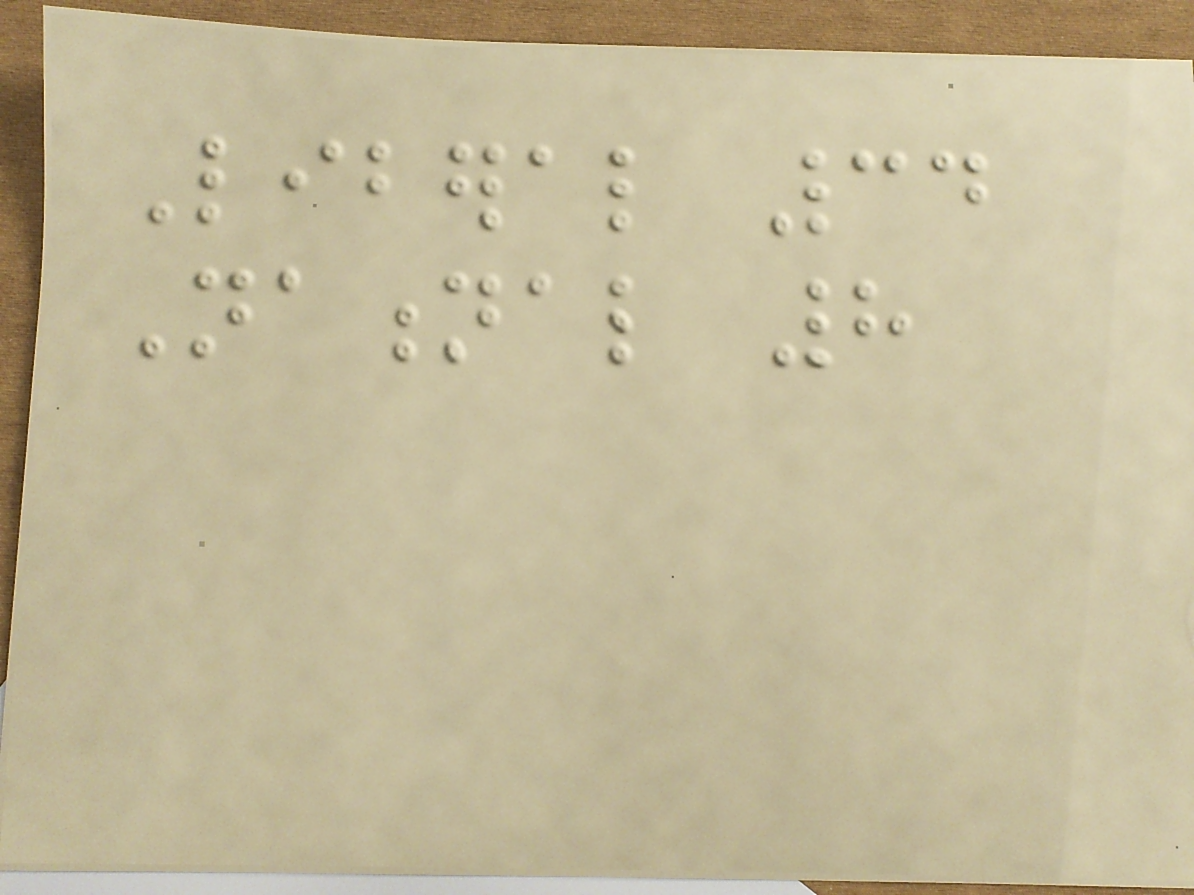Liberal 34
National 8
